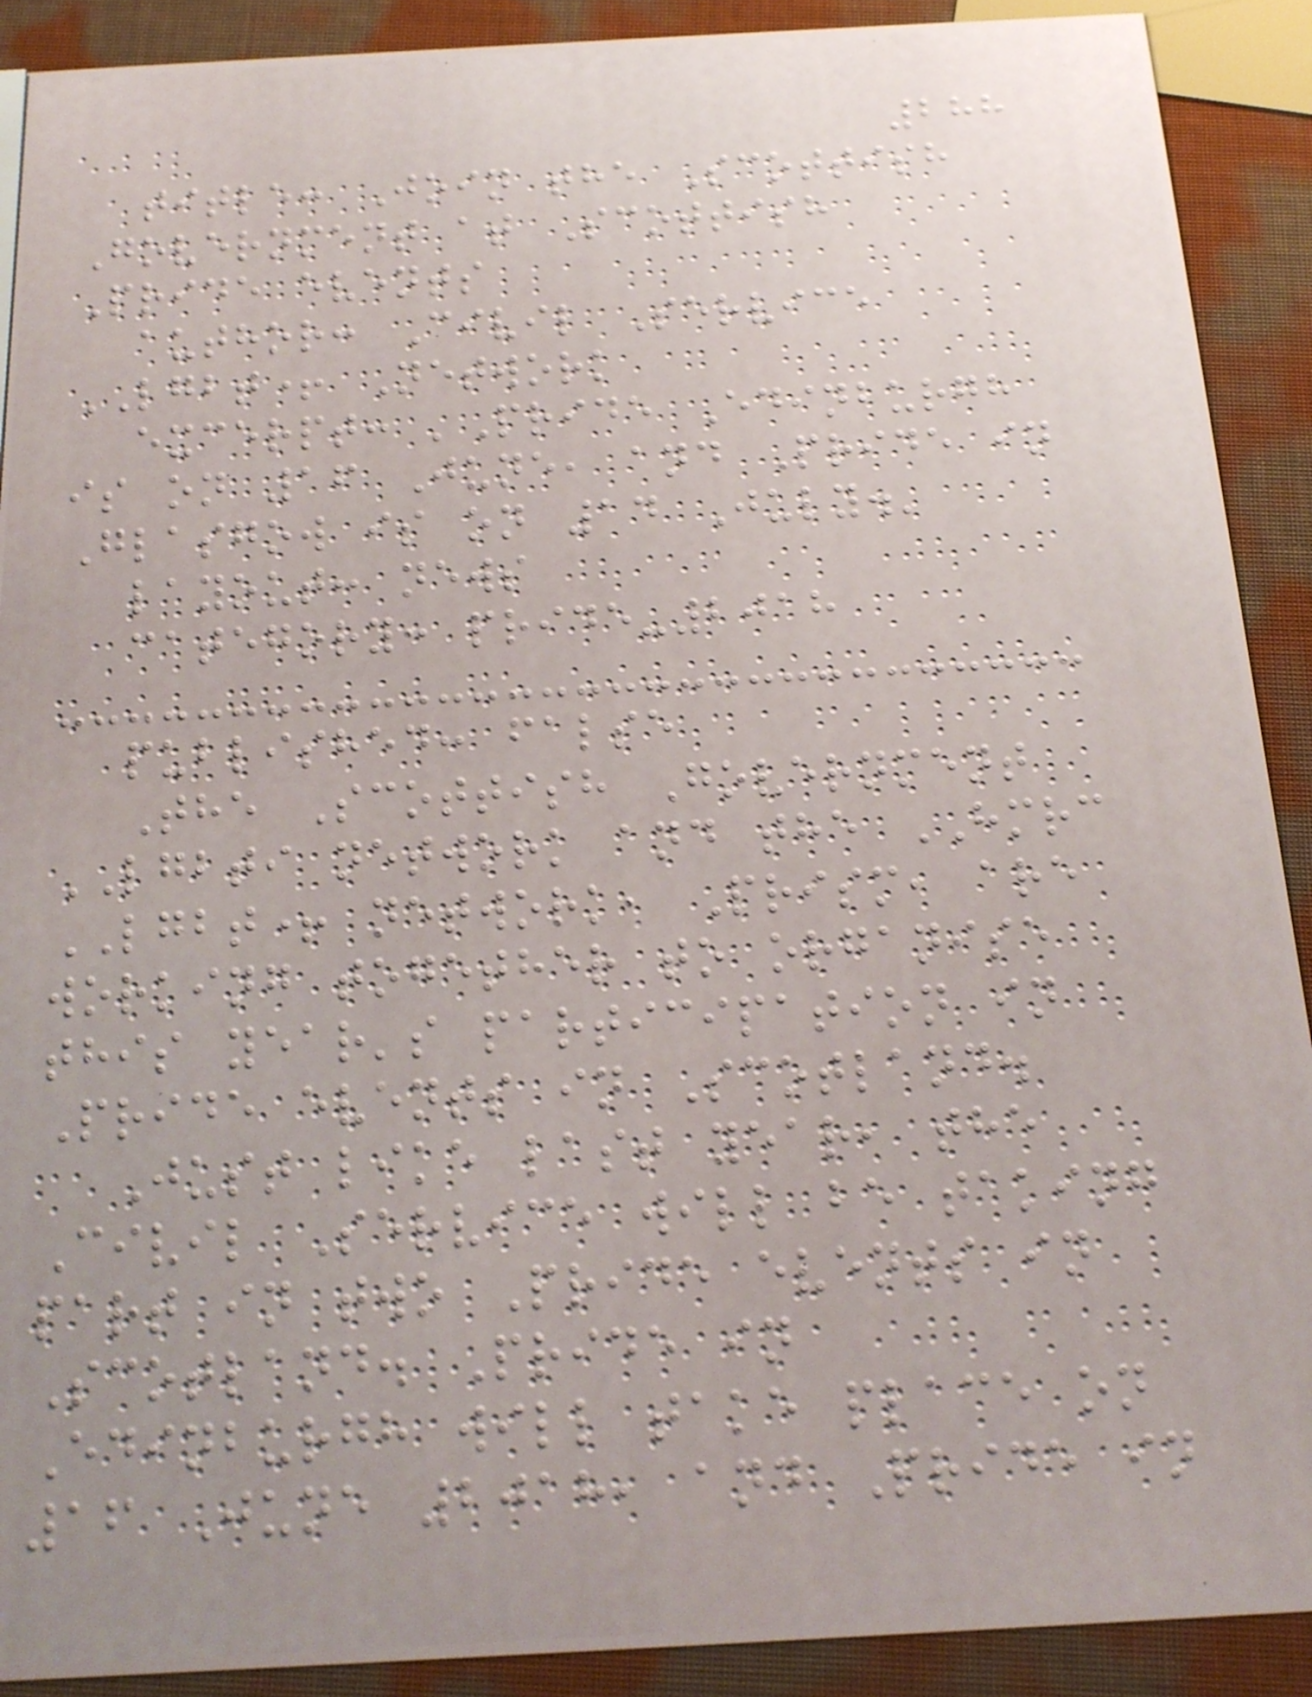288
title: Join the Scottish
Government at Scottish
Pride events
author: Civil Service
LGBT+ Network
excerpt: 'Pride Edinburgh
is on 16 June, and Pride in
Glasgow is on 14 July.'
layout: news
category: pride-2018
published: false
The Scottish Government
LGBTI network and the HMRC
LGBT+ network, Prism, are
working together to organise
this year's participation in
Pride events in Scotland.
Just like last year, the
Civil Service will be taking
part in two Pride events in
Scotland. Pride in
Edinburgh will take place on
16 June 2018, and Pride in
